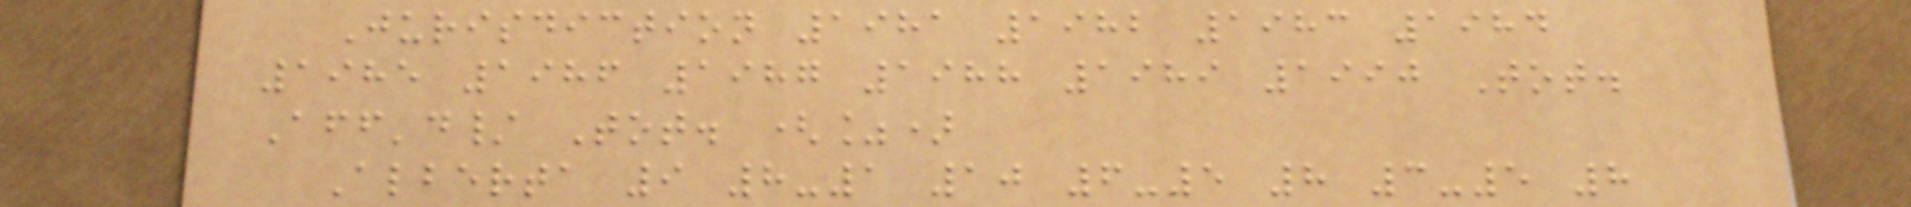Jurisdiction 1981 1982 1983 1984
1985 1986 1987 1988 1989 1990 Tot.
Aff'd/ Tot. (%)
Alberta 9 8-1 10 6-5 8 3-5 8
